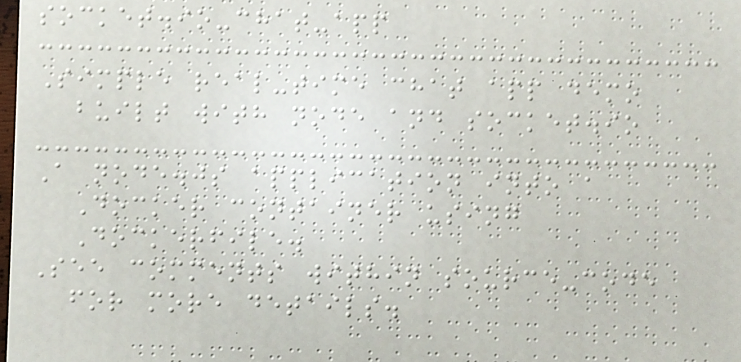socket.io-chat-app
Simple real-time chat app demo
built with node and socket.io
A node.js application into a
Docker container using
Dockerfile.
See comments within source-code
for more details.
